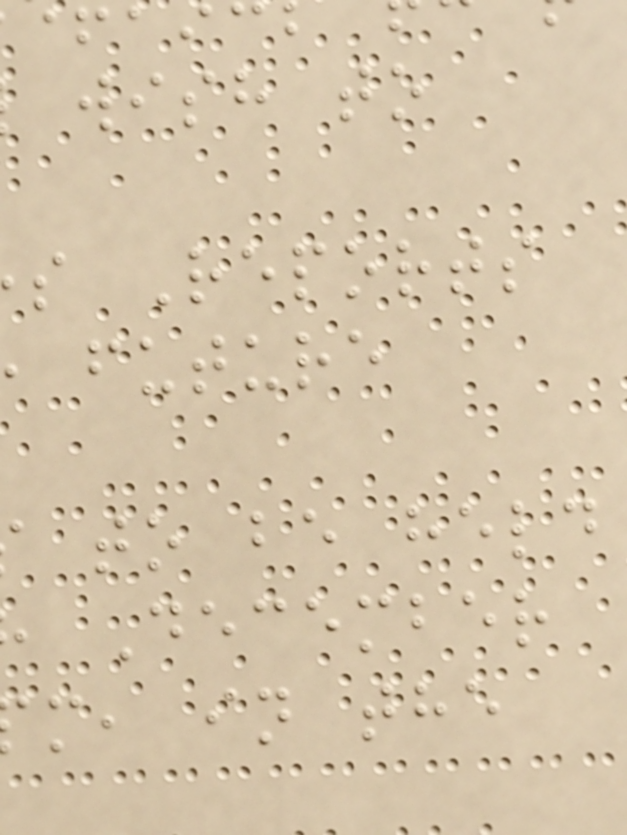wish to
s Reports
to be held
December
m, in the
